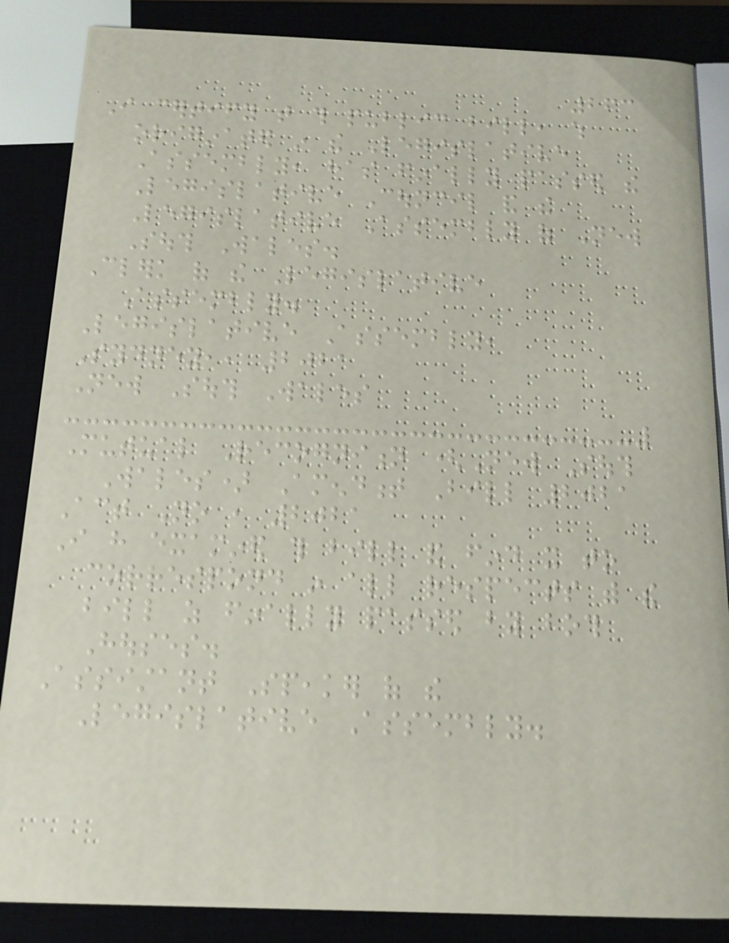263
I certify that this public bill, which
originated in the Legislative
Assembly, has finally passed the
Legislative Council and the
Legislative Assembly of New
South Wales.
Clerk of the Legislative
Assembly.
Legislative Assembly,
Sydney,, 2021
New South Wales
Mutual Recognition (New South
Wales) Amendment Bill 2021
Act No , 2021
I have examined this bill and find it to
correspond in all respects with the
bill as finally passed by both
Houses.
Assistant Speaker of the
Legislative Assembly.
